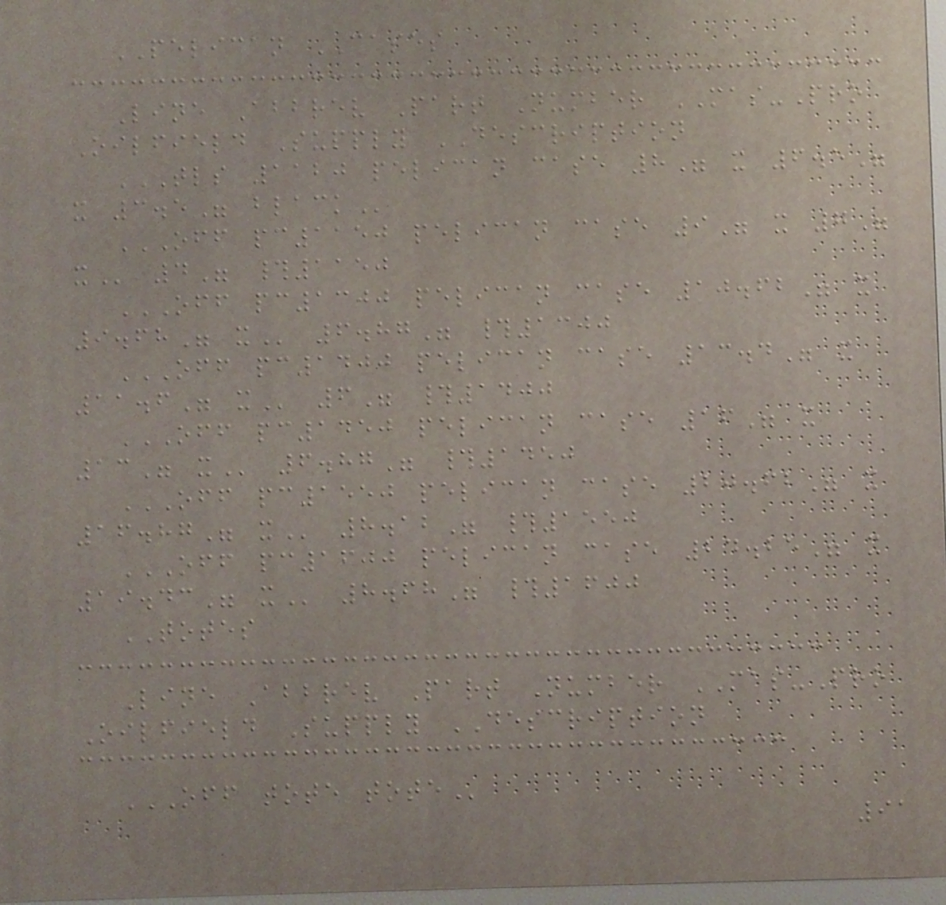PELICAN CASES
Line Abbrev Part Number MAS-Pro
Oilfield Supply DESCRIPTION
TLS 1120 PELICAN CASE 8" X 6.5"
X 3.5" BLACK
OFF PC1150 PELICAN CASE 9" X 7"
X 4" #1150
OFF PC1300 PELICAN CASE 10.62" X
9.68" X 6.87" #1300
OFF PC1400 PELICAN CASE 13.4" X
11.6" X 6" #1400
OFF PC1450 PELICAN CASE 16" X
13" X 6.87" #1450
OFF PC1550 PELICAN CASE 20.62" X
16.87" X 8.12" #1550
OFF PC1600 PELICAN CASE 24.25" X
19.43" X 8.68" #1600
TOTES
Line Abbrev Part Number MAS-Pro
Oilfield Supply DESCRIPTION
OFF TOTE TOTE
91
